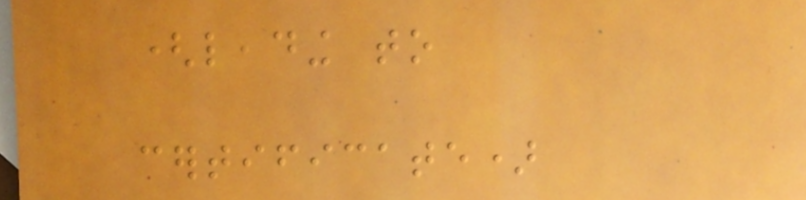(leading to
certificate)
